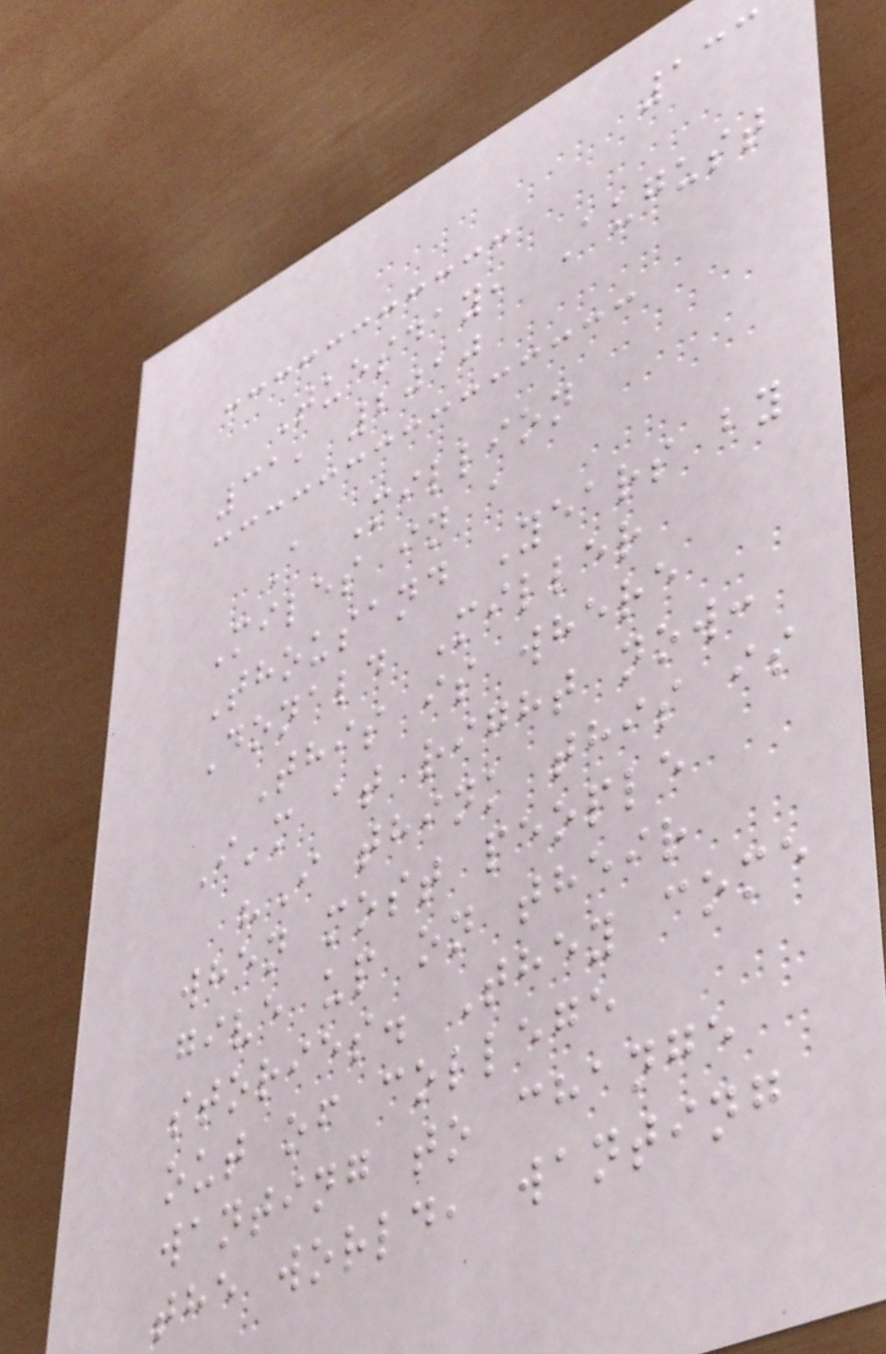133
Tuesday, August
31, 2010
A Million
Miles in a
Thousand Years by
Donald Miller
This is where
I'm at right now:
"I think this is
when most people
give up on their
stories. They come
out of college
wanting to change
the world, wanting
